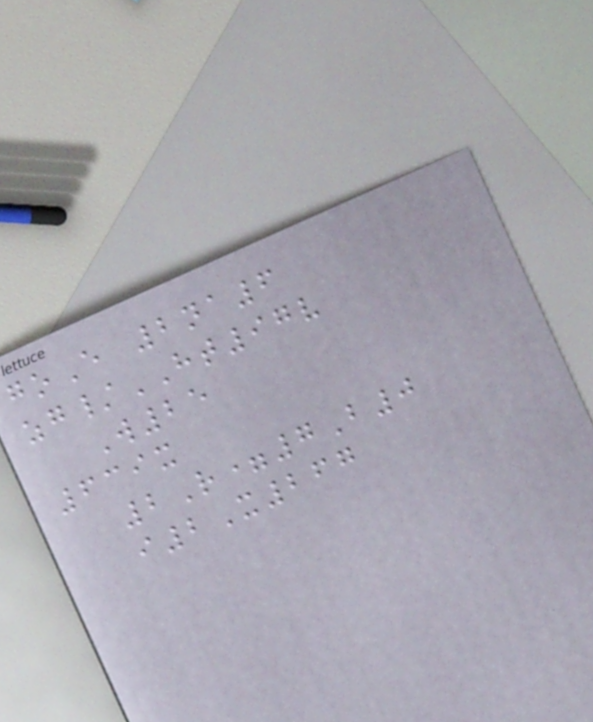goE 2na6
zg/HT97v
W25
639x
2R=7B0
i2X267
